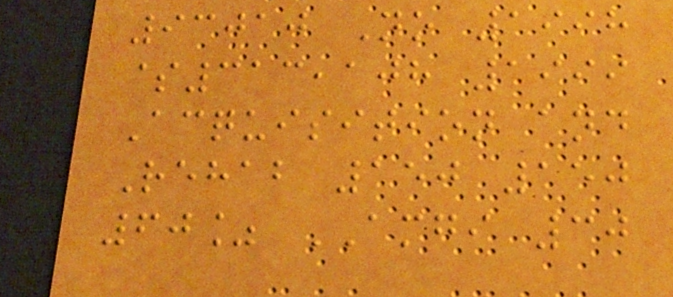93010 No 1998
$313,108 1999
Acquisition and
Rehab 150 150
60% AMGI 30
